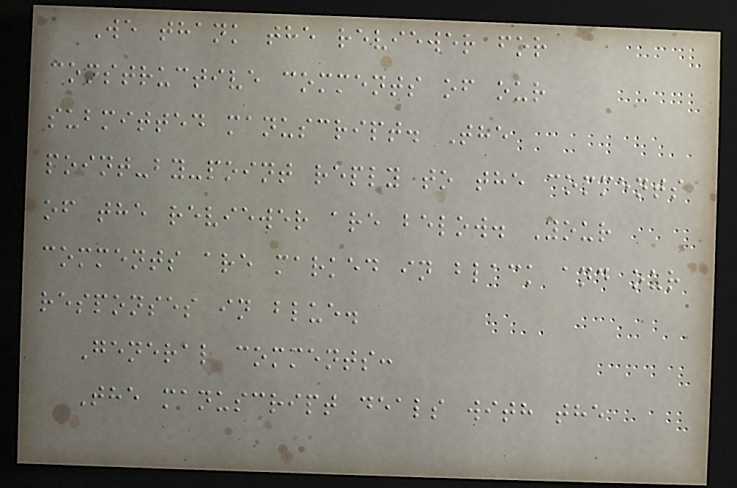We thank the reviewer for
constructive comments of our
submitted manuscript. The
point-by-point reply to the comments
of the reviewer are below. Your
comments are marked in black and our
responses in blue.
General comments:
The manuscript deals with the
